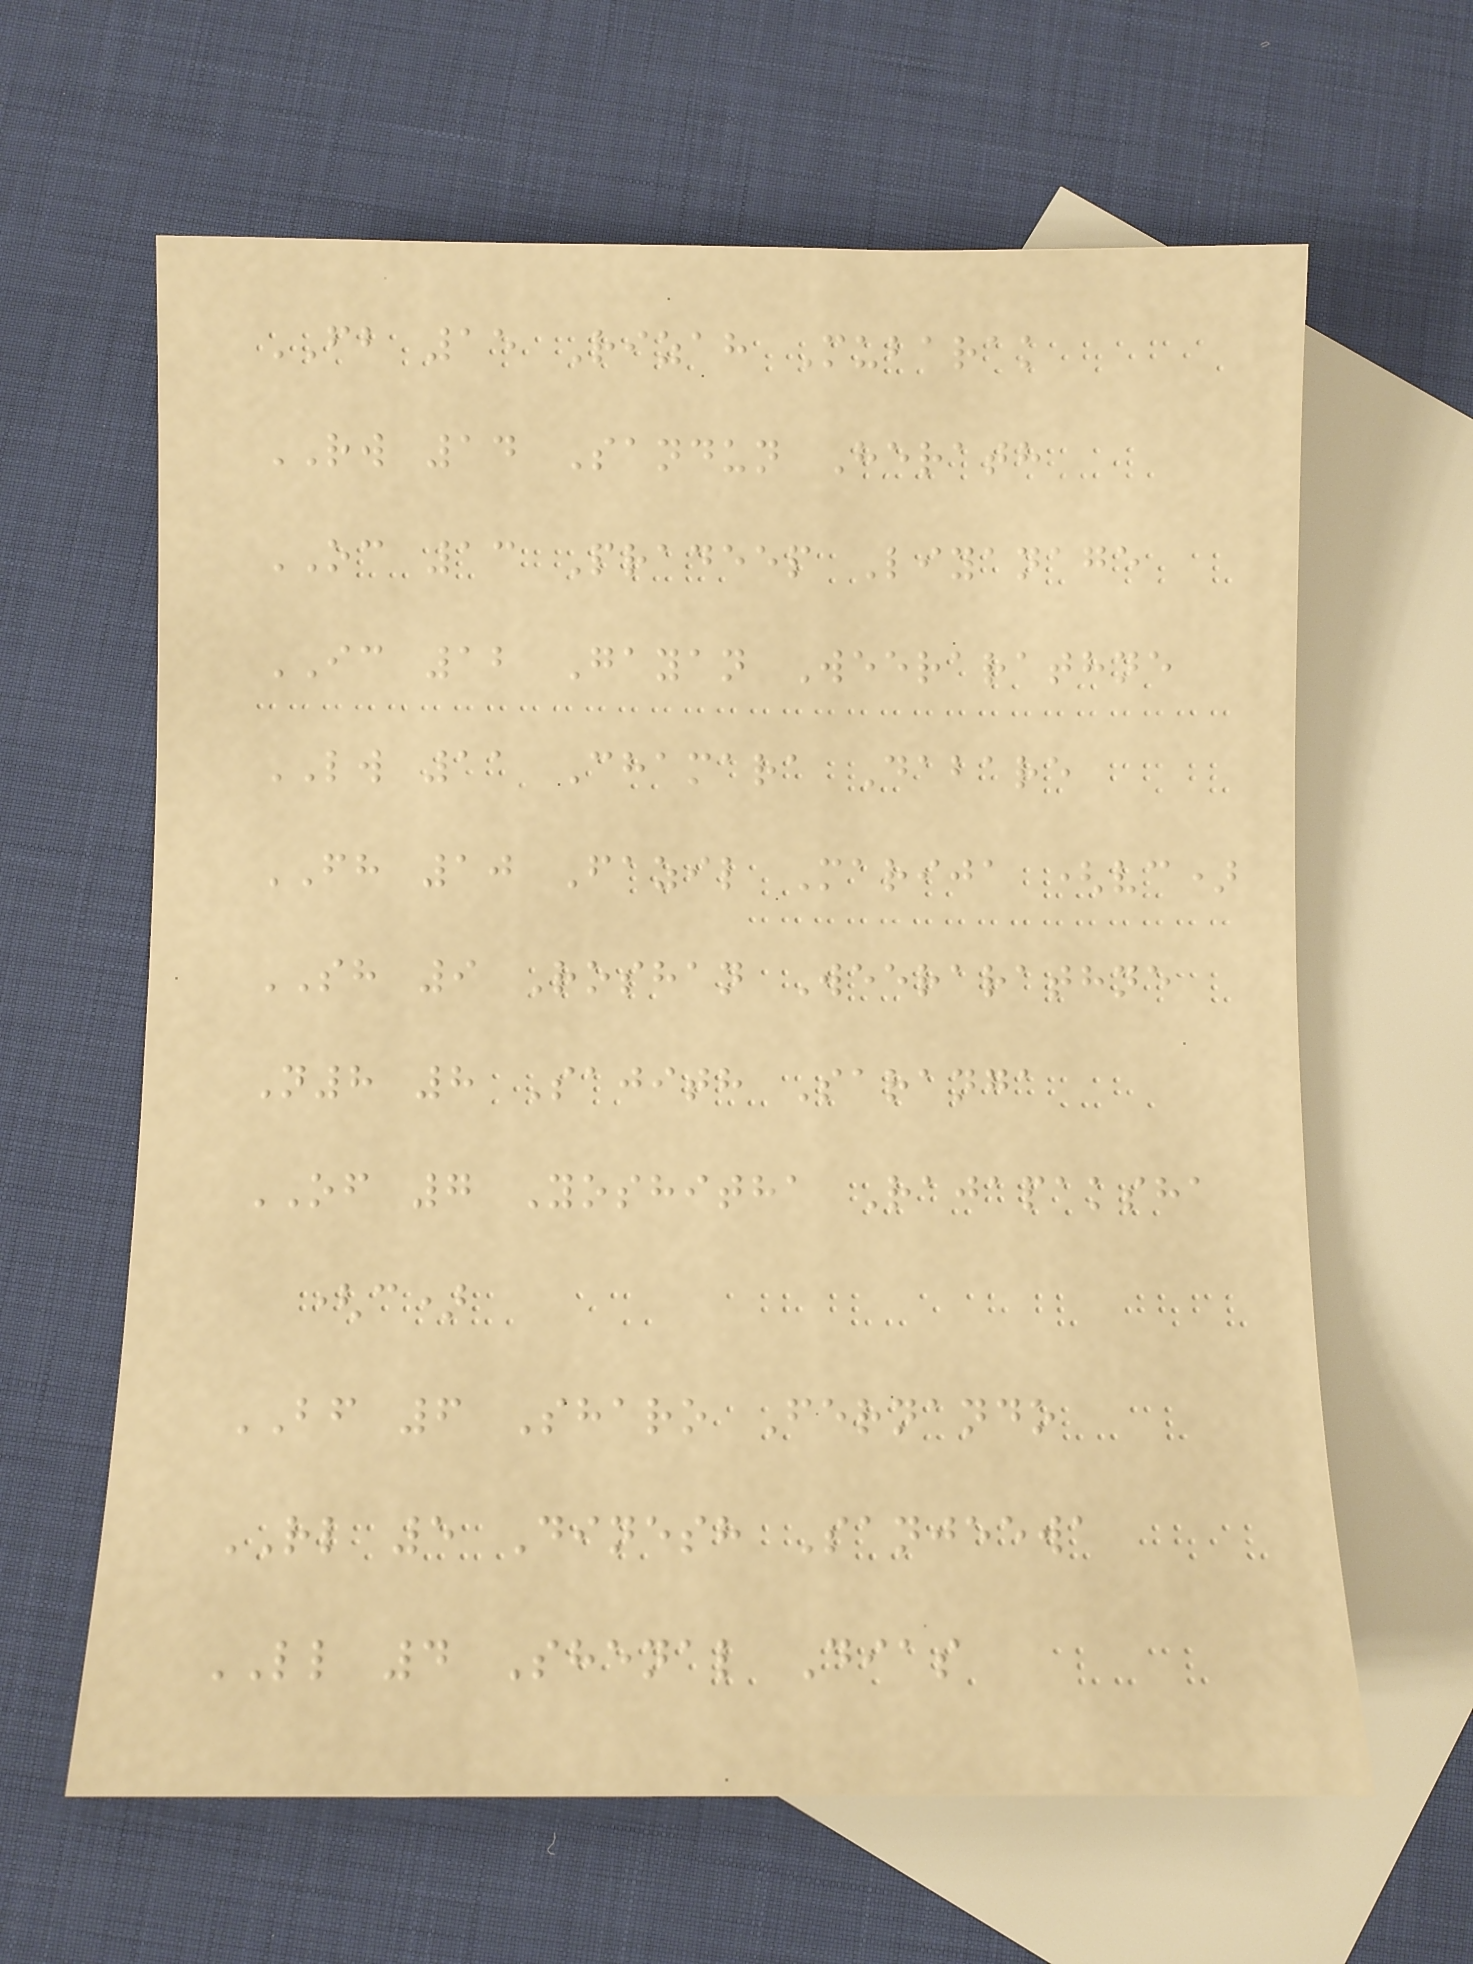FB 15 Rizah Mubarak
RW 14 Sandun Herath
OC 13 Pradeep Liyanage
IC 12 Gayan Weerarathne
LW 11 Chamara Dabare
FH 10 Fazil Marija (vc)
SH 9 Roshan Weerarathne
N8 8 Sajith Saranga
OF 7 Yoshitha Rajapaksha
(c)
BF 6 Sharo Fernando
RL 5 Dinesh Sanjeewa
LL 4 Shenal Dias
